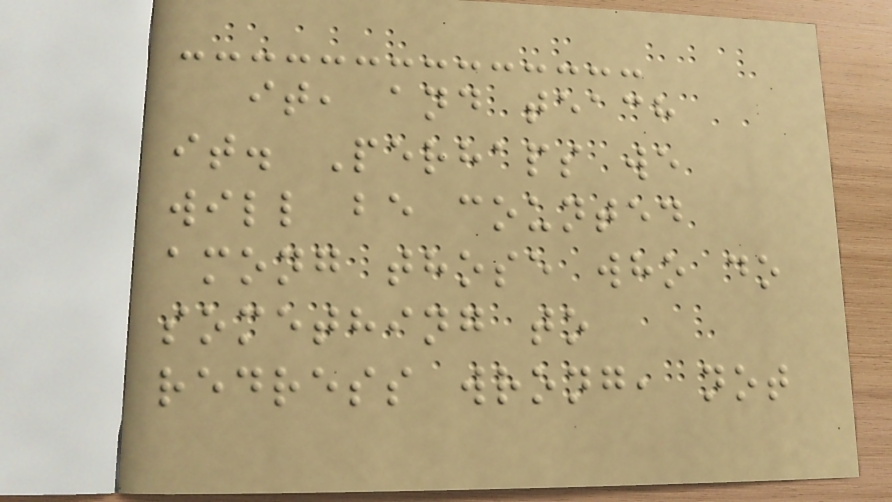it, and teach
it. Perhaps we
will be counted
among those who do
something to
redress wrong, not
